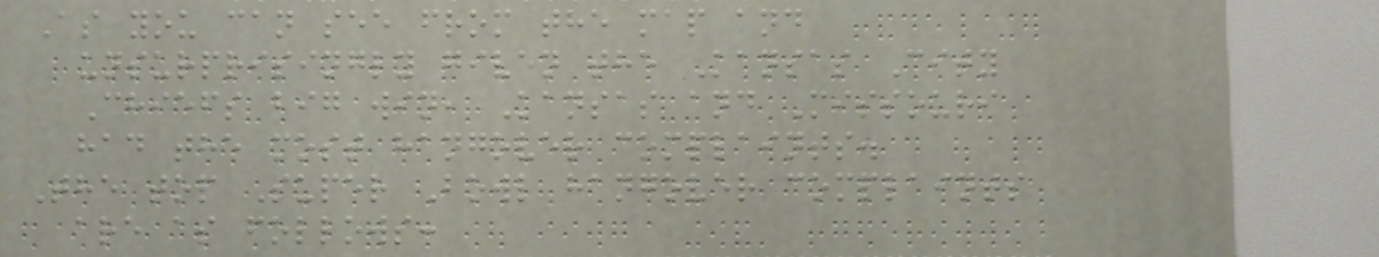As you can see from the map and
unsurprisingly given the Kansas City
Chiefs big win, Kansas and Missouri
had the most hangover complaints.
The top Super Bowl hangover complaints
are as follows:
